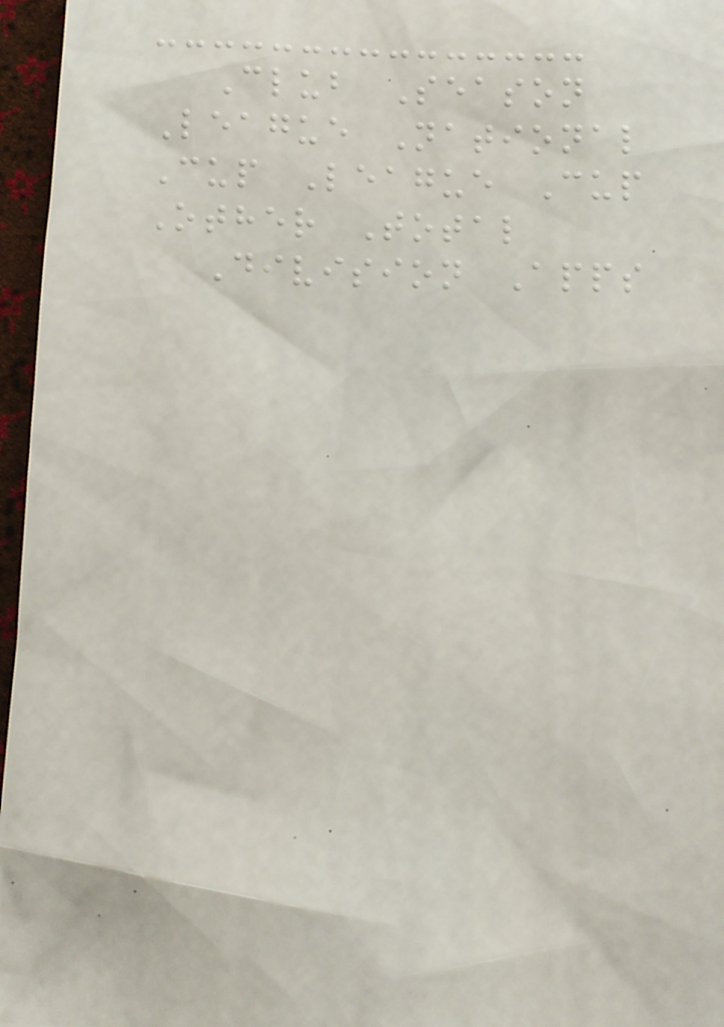Club Season
League National
Cup League Cup
Other Total
Division Apps
